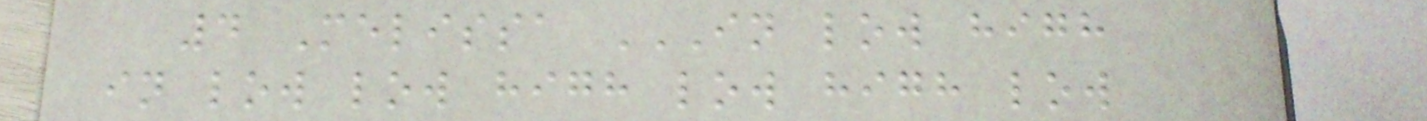4 Melissa IN LOW HIGH
IN LOW LOW HIGH LOW HIGH LOW
